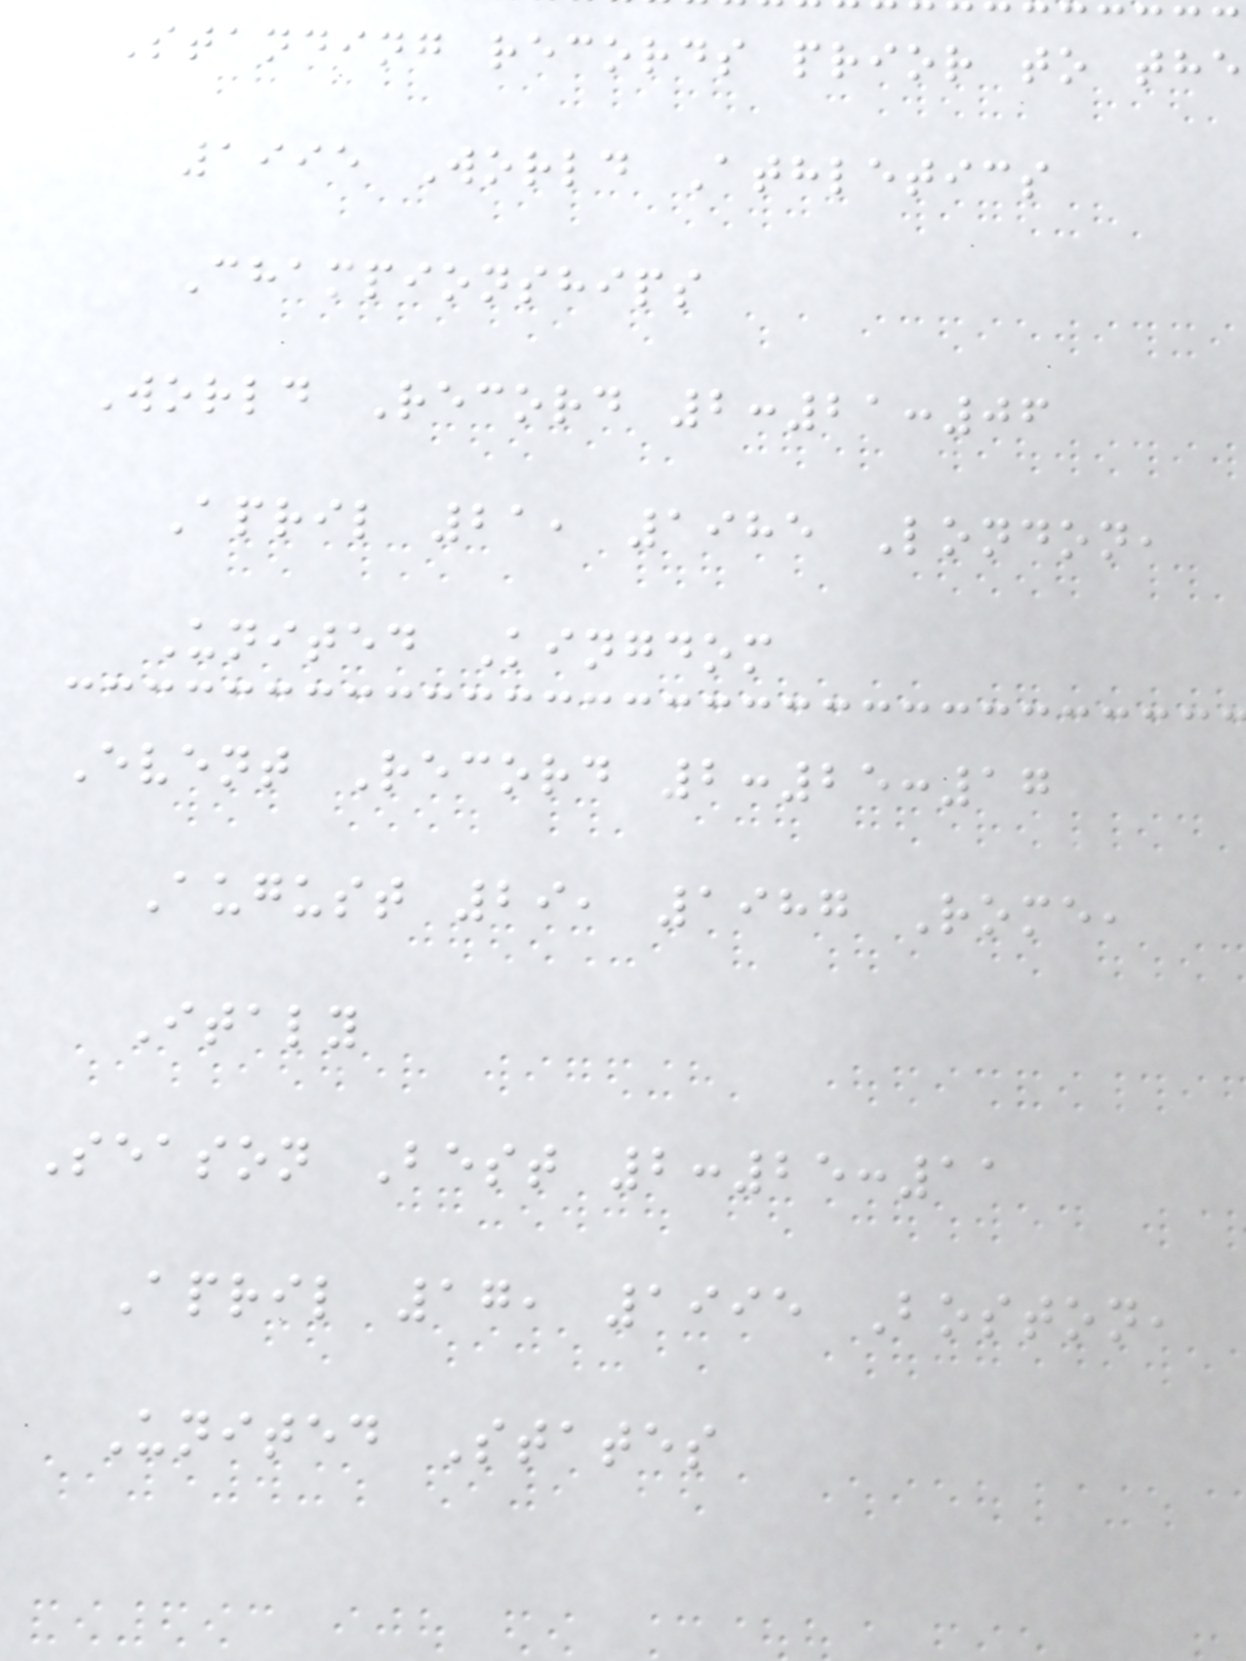Standing records prior to the
1995 World Athletics
Championships
World Record 2:21:06
April 21, 1985 London,
United Kingdom
Event Record 2:25:17
August 29, 1987 Rome,
Italy
Season Best 2:25:11
April 17, 1995 Boston,
United States
